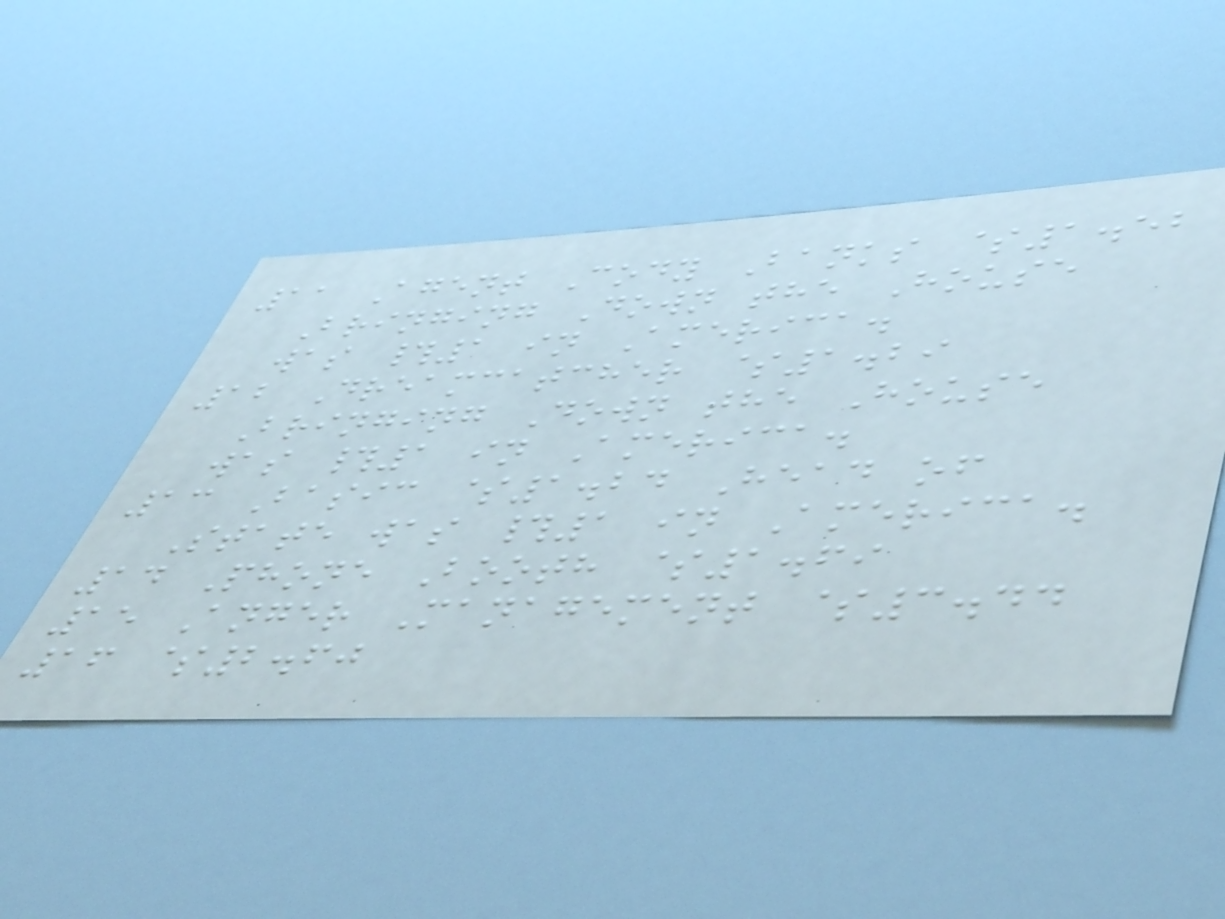11 Agent Cody Banks $1.52
Bringing Down the House
was #1 in America.
12 Dreamcatcher $1.29
Bringing Down the House
was #1 in America.
13 Basic $1.24 Head of
State was #1 in America.
14 Phone Booth $1.69
15 Anger Management $3.44
16 $2.60
